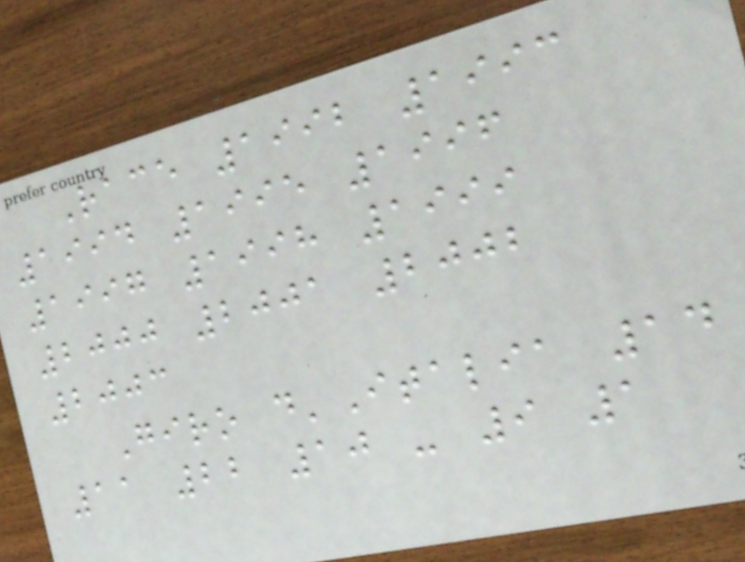Race 1992 1993
1994 1995 1996
1997 1998 1999
2000 2001 2002
2003
Giro d'Italia 14
11 22 10 - 9 1
